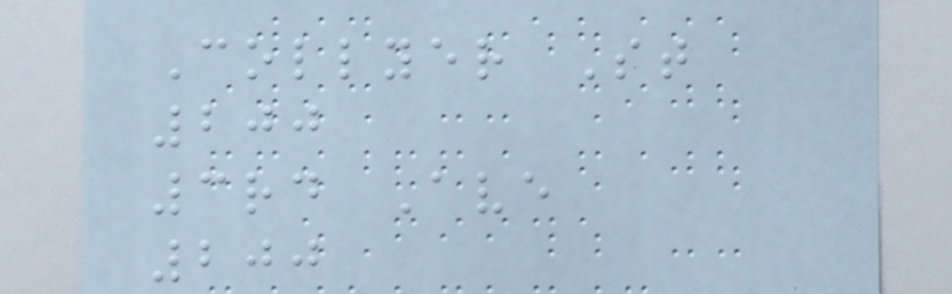Collyer St
200
3rd Ave
200
